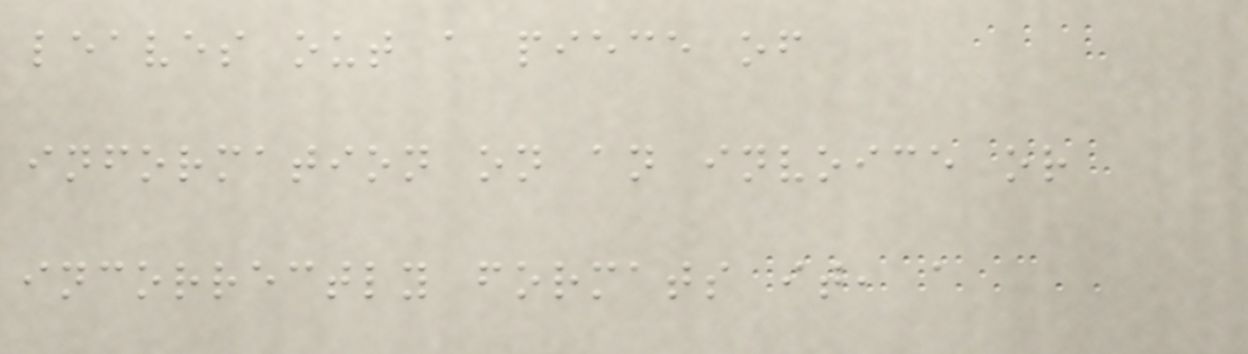leaves out a piece of
information on an invoice or
incorrectly formats it, a
